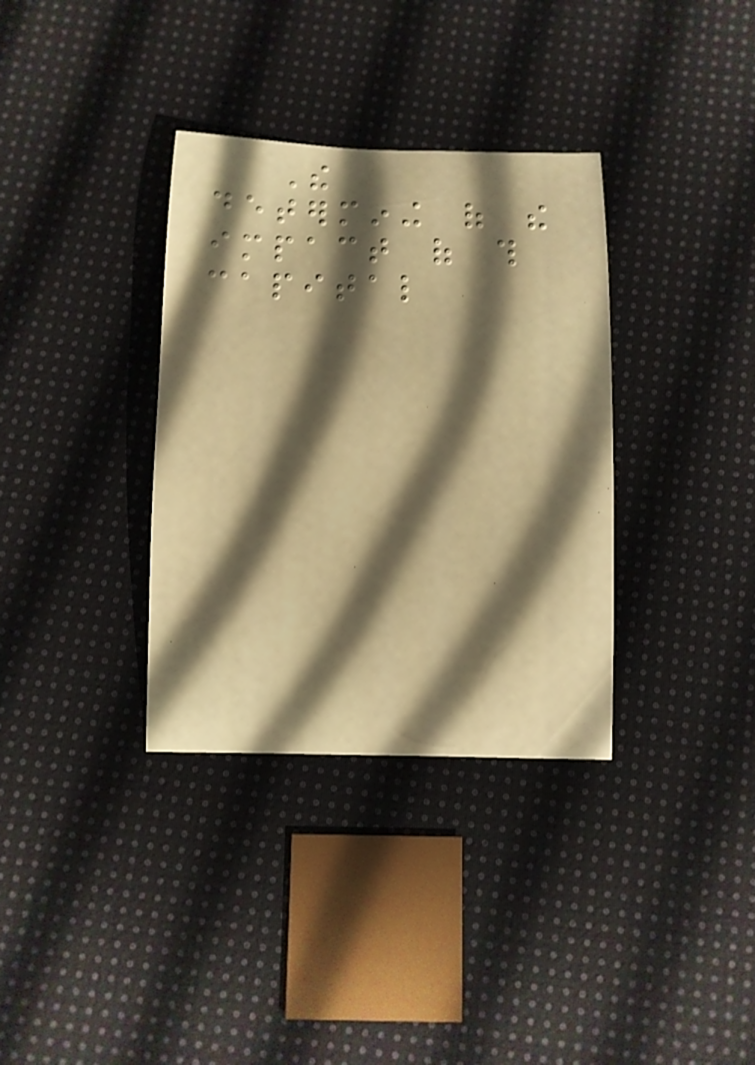The
determining of the
impact of this
capital
